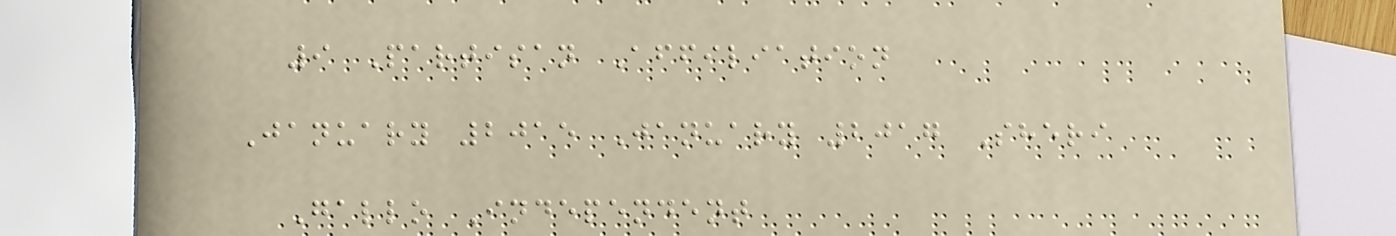9 Partisan Affiliation
January 2015 January 2017 Sheri
Gallo Independent
